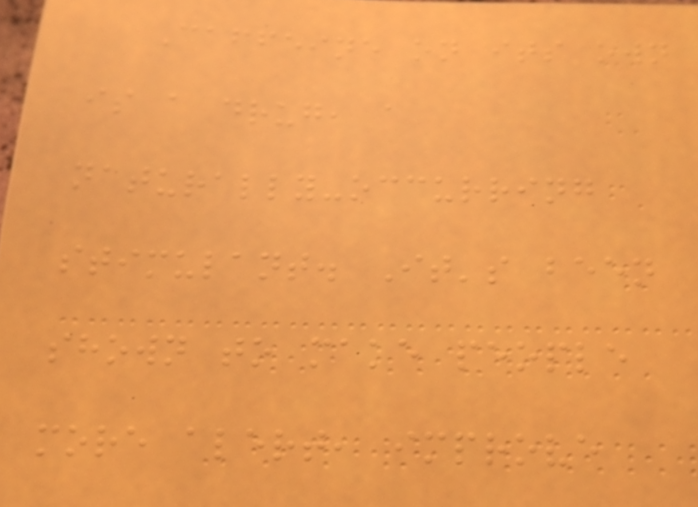Caffeine on its own
is a drug, a
naturally-occurring
stimulant. It's been
shown to make people
more alert, improve
